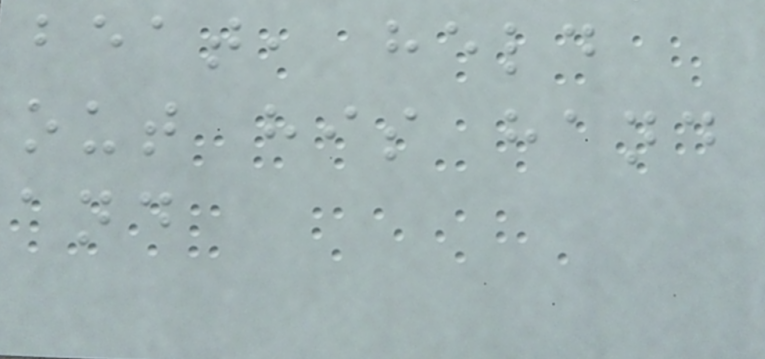beat, held
out his hand
and
